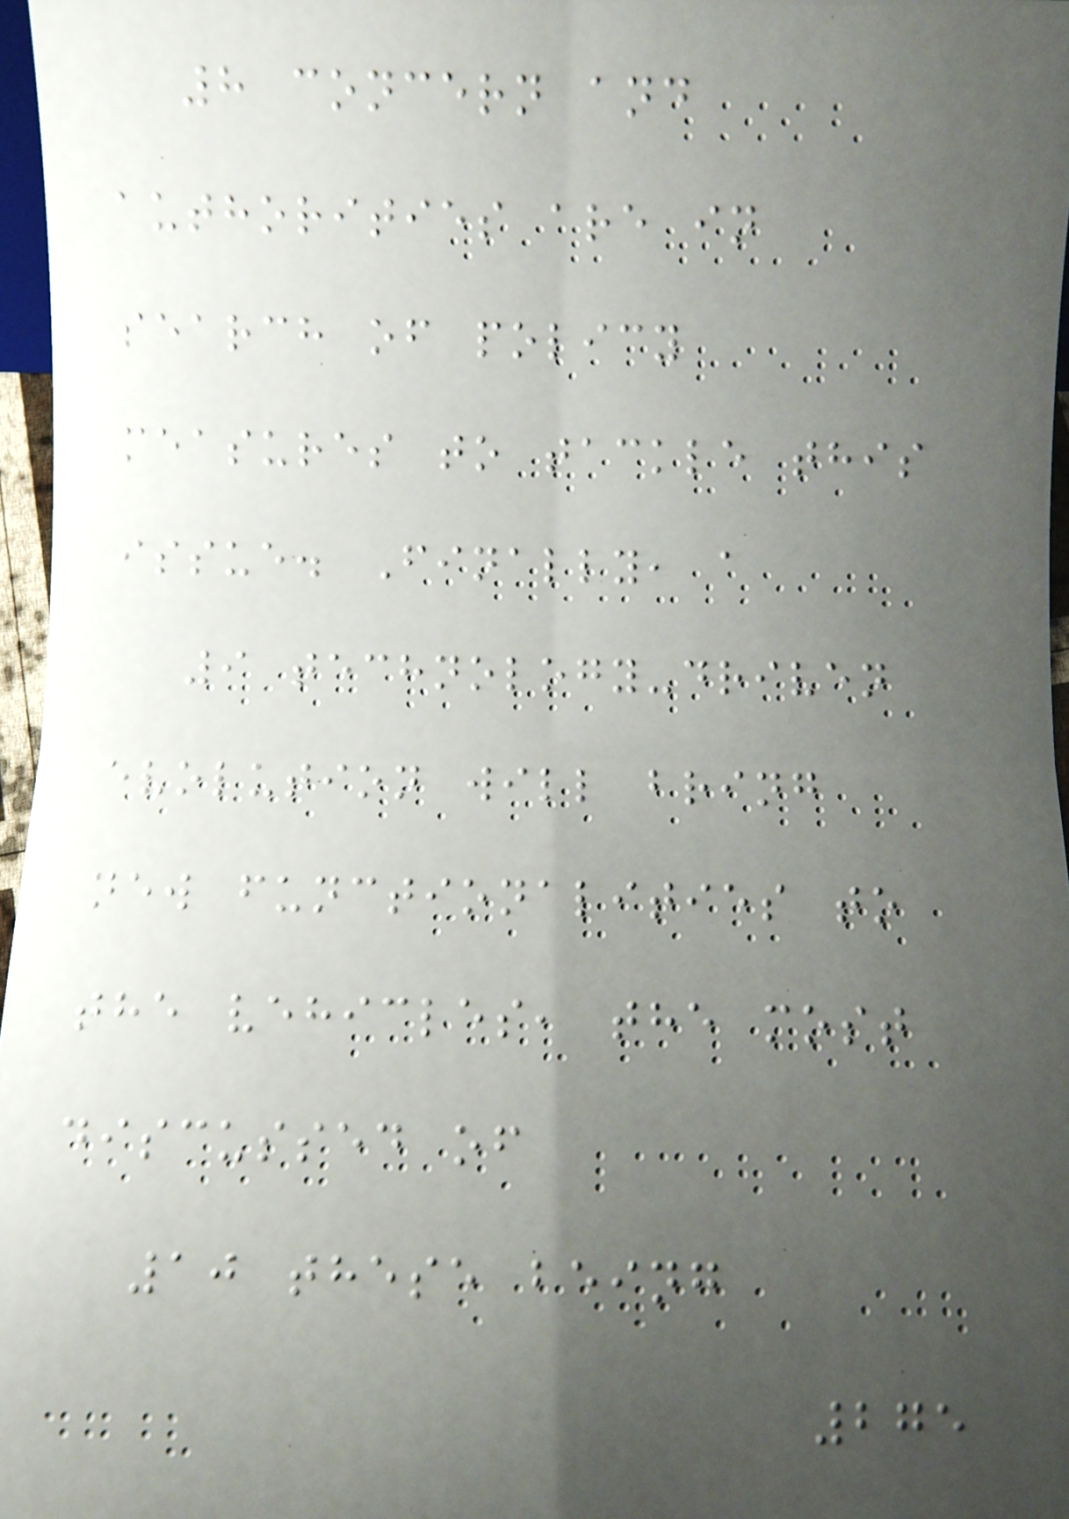8 concern and
authorities are in
search of policy
measures to tackle this
issue. Finally, a
9 technology-driven
evolution will bring
new functionalities to
the vehicles, the most
discussed of
10 these being
275
